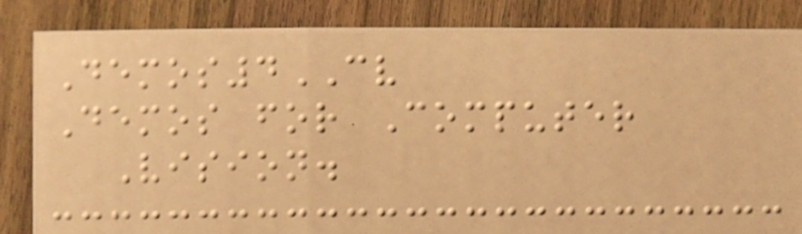Demos4CV
Demos for Computer
Vision.
